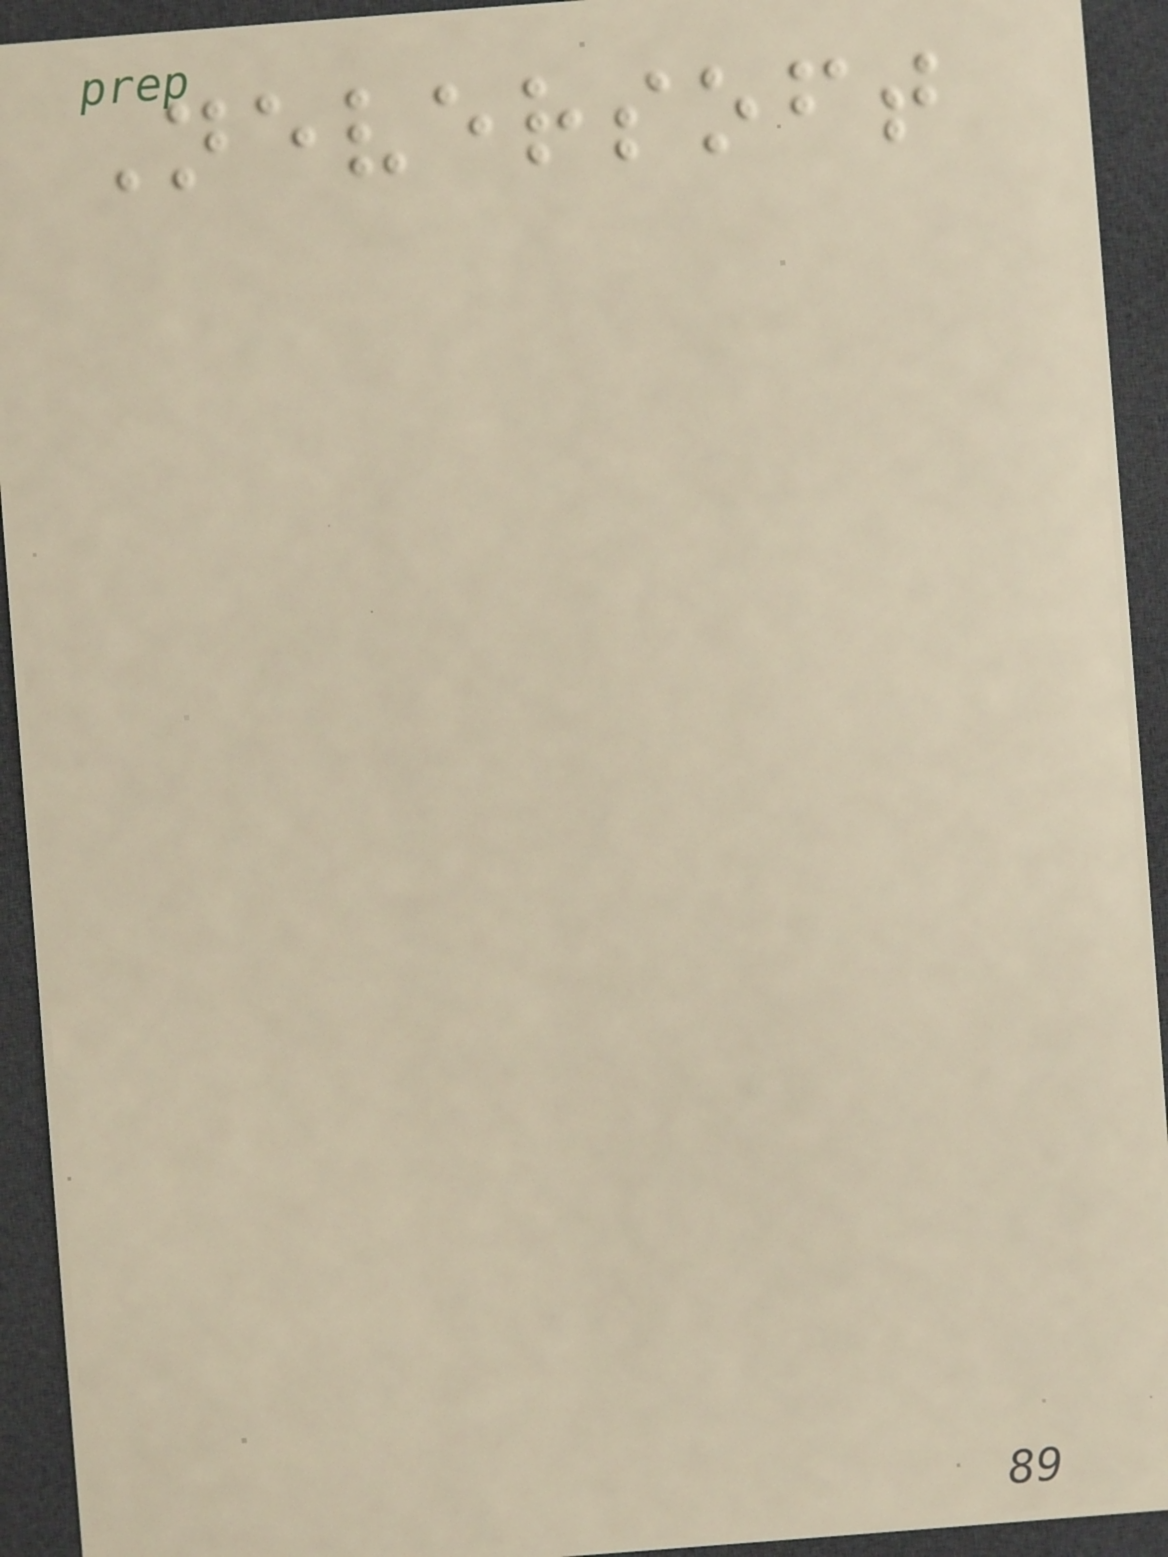Neversoft
